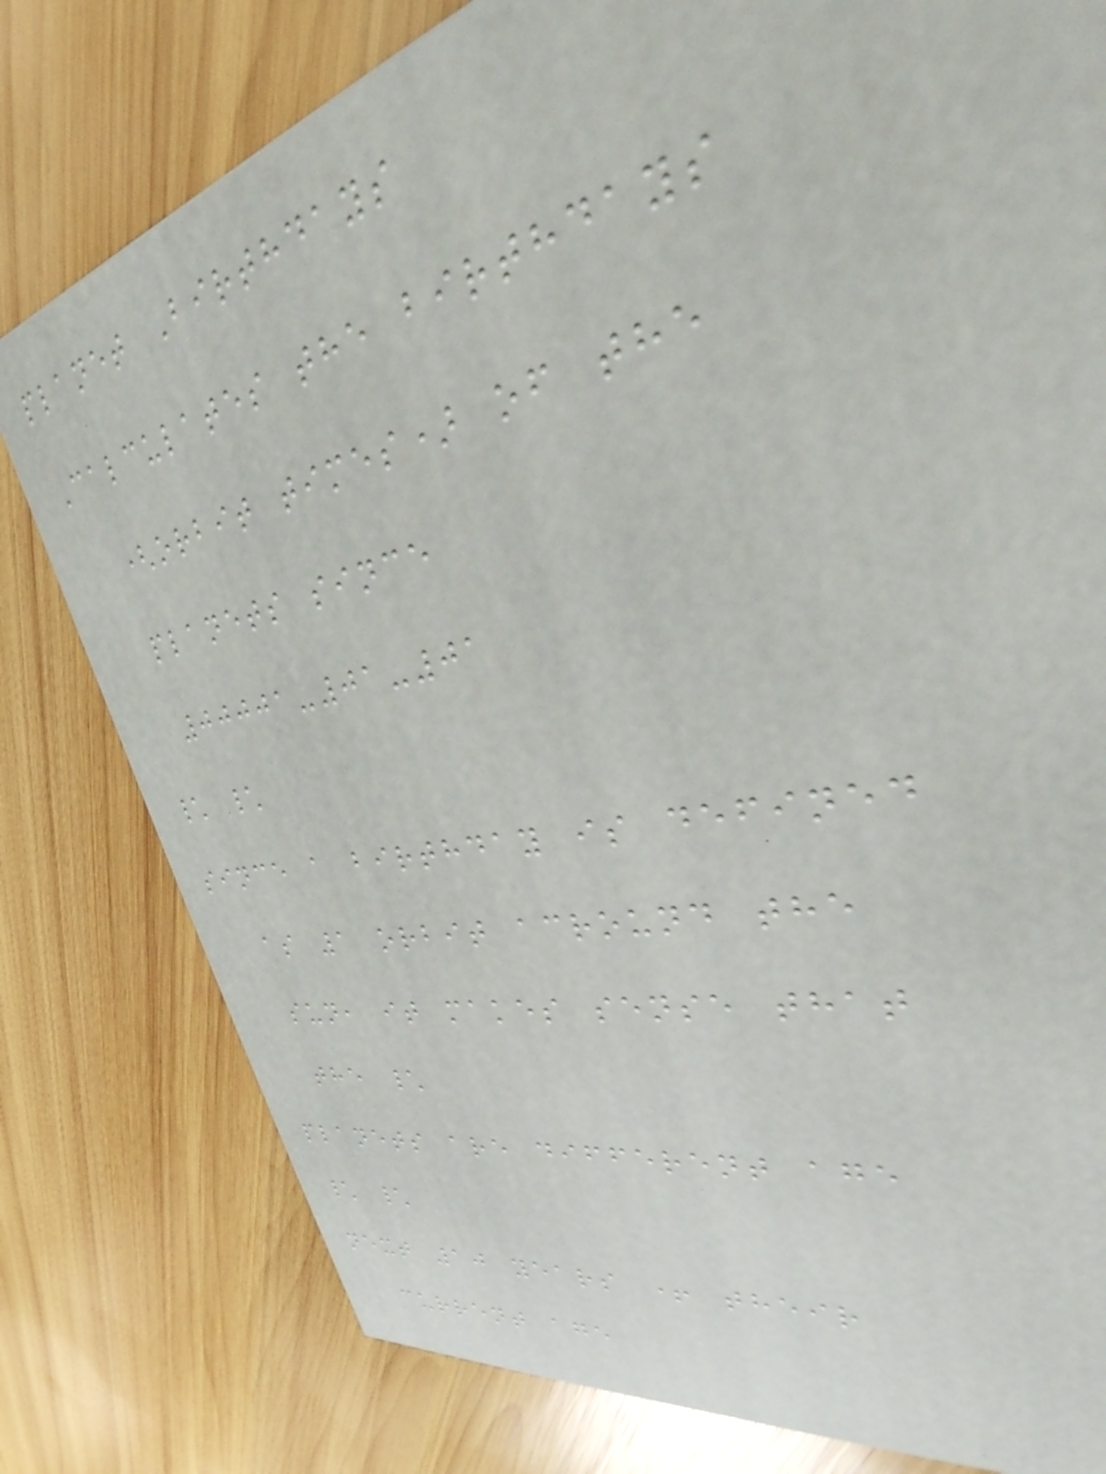planet Birthdays
Calculates the birthdays
(orbit times) of the
planets since
00001-01-01
\ \
since a birthday is defined
as 1 orbit acround the
sun, it makes sense that
the \
planets are different age
\ \
next 10 years + their
current age
